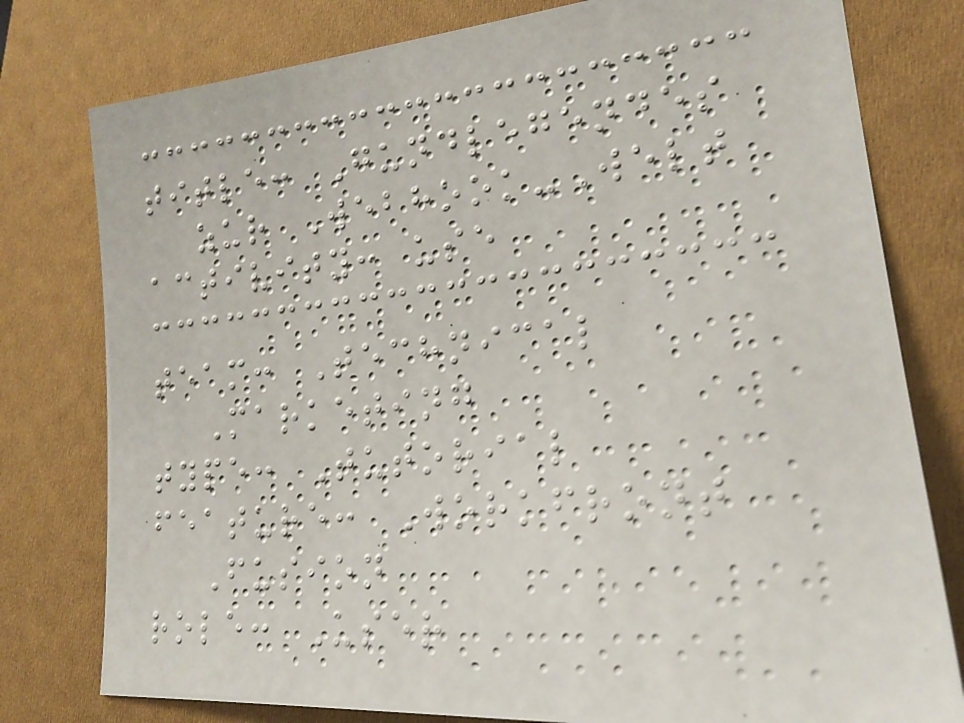title: Gundlegendes
zur Webhook-Welt
activity: use
team: Technical
Marketing
type: Tutorial
feature: Workfront
Fusion
role: User
